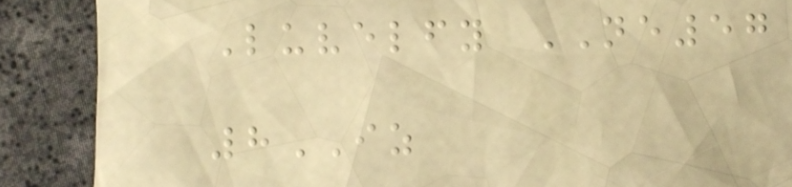Luvelfy NE57
8IZ
